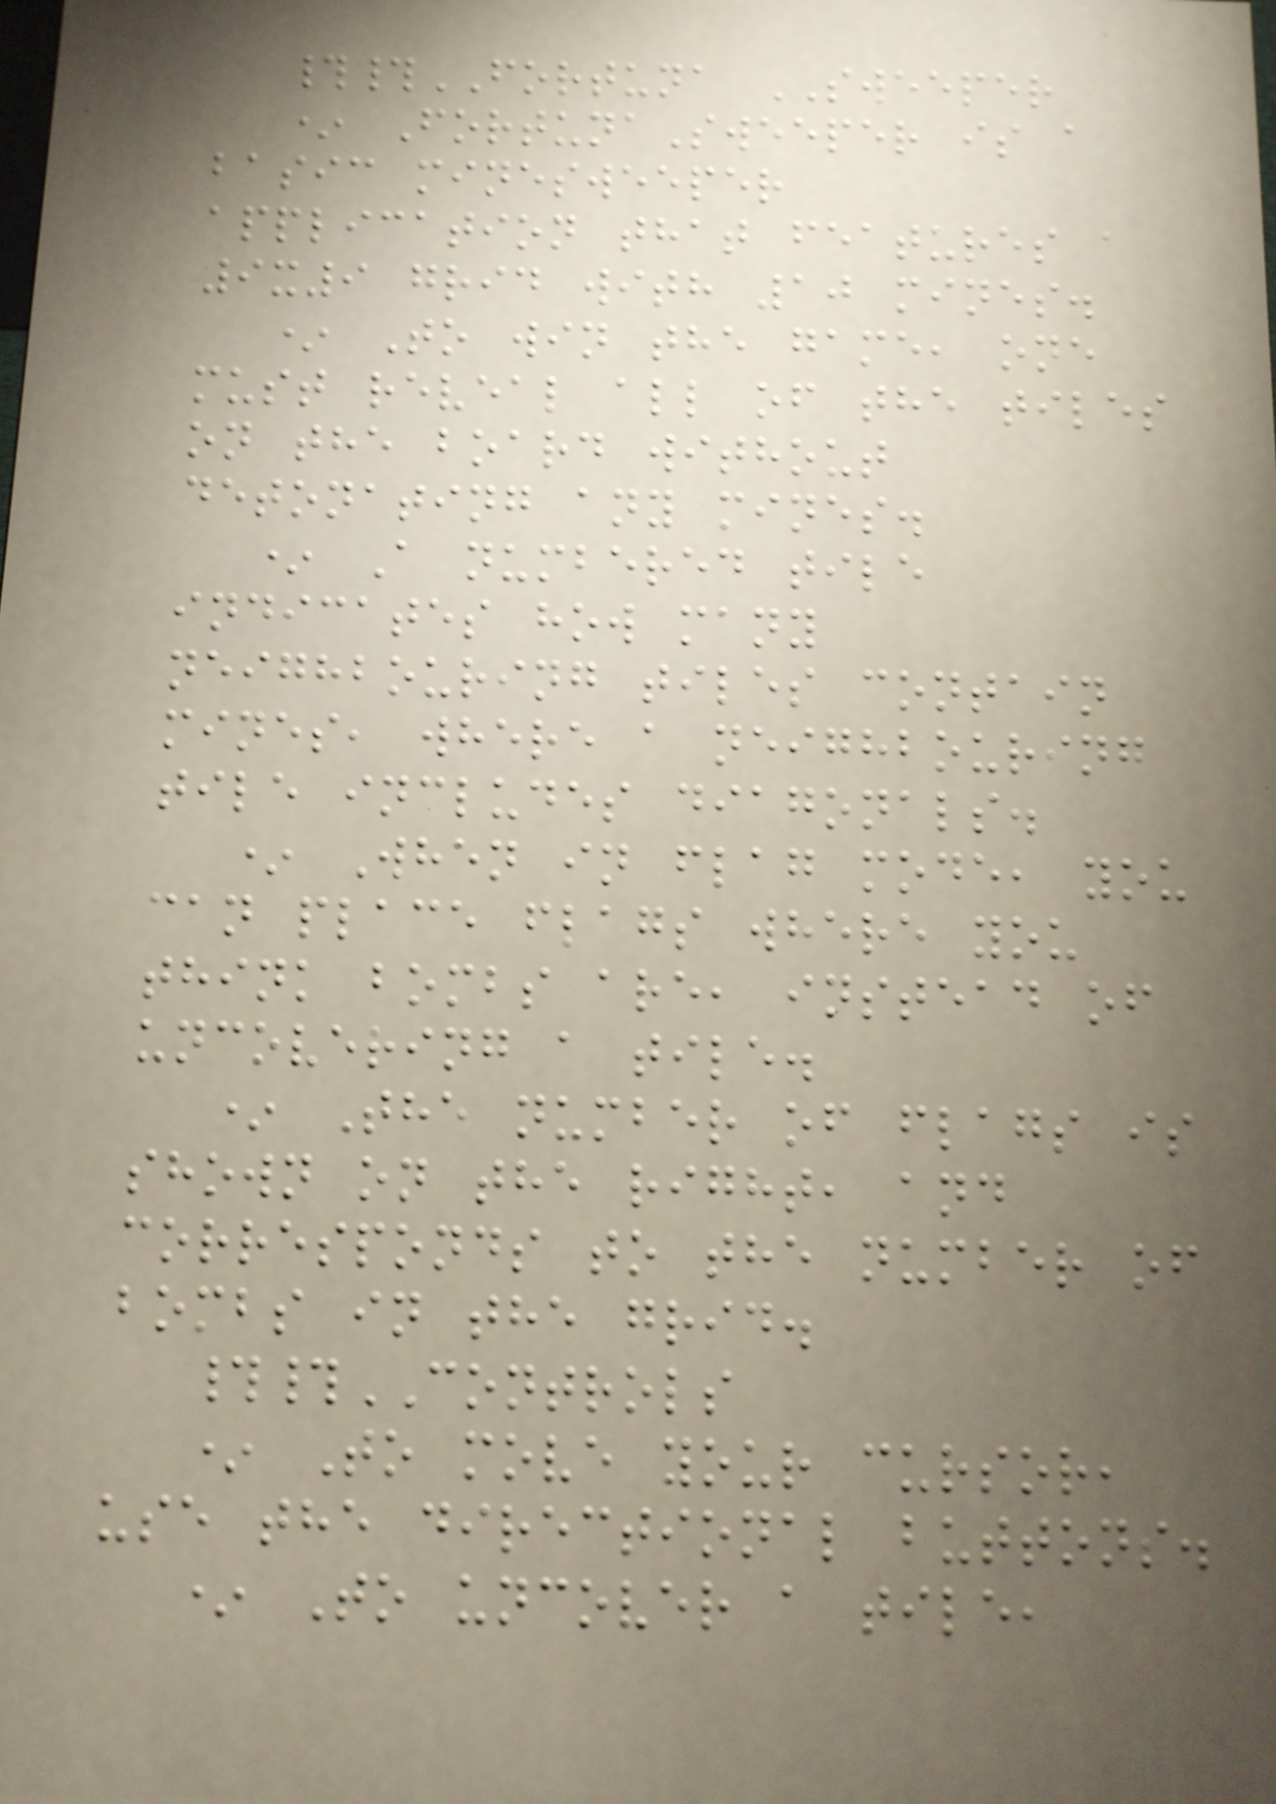##FORTUNA SWEEPER
* FortunaSweeper is a
basic minesweeper
application that features a
9x9 grid with 10 mines.
* To win the game, one
must reveal all of the tiles
on the board without
detonating any mines.
* A numbered tile
indicates how many
neighbouring tiles contain
mines, where a neighbouring
tile includes diagonals.
* When in flag mode, you
can place flags where you
think bombs are, instead of
uncovering a tile.
* The number of flags is
shown on the right, and
corresponds to the number of
bombs in the grid.
##CONTROLS
* To move your cursor,
use the directional buttons.
* To uncover a tile,
